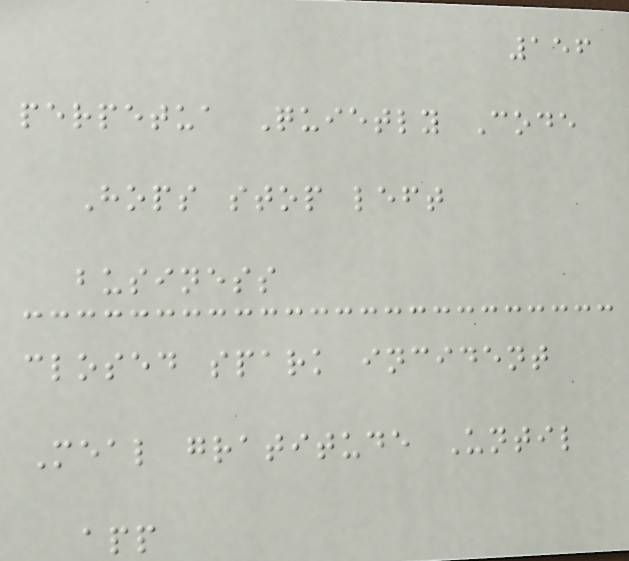156
perpetua Quietly Code
Hops stop left
business
closed spark incident
Meal gratitude Until
app
